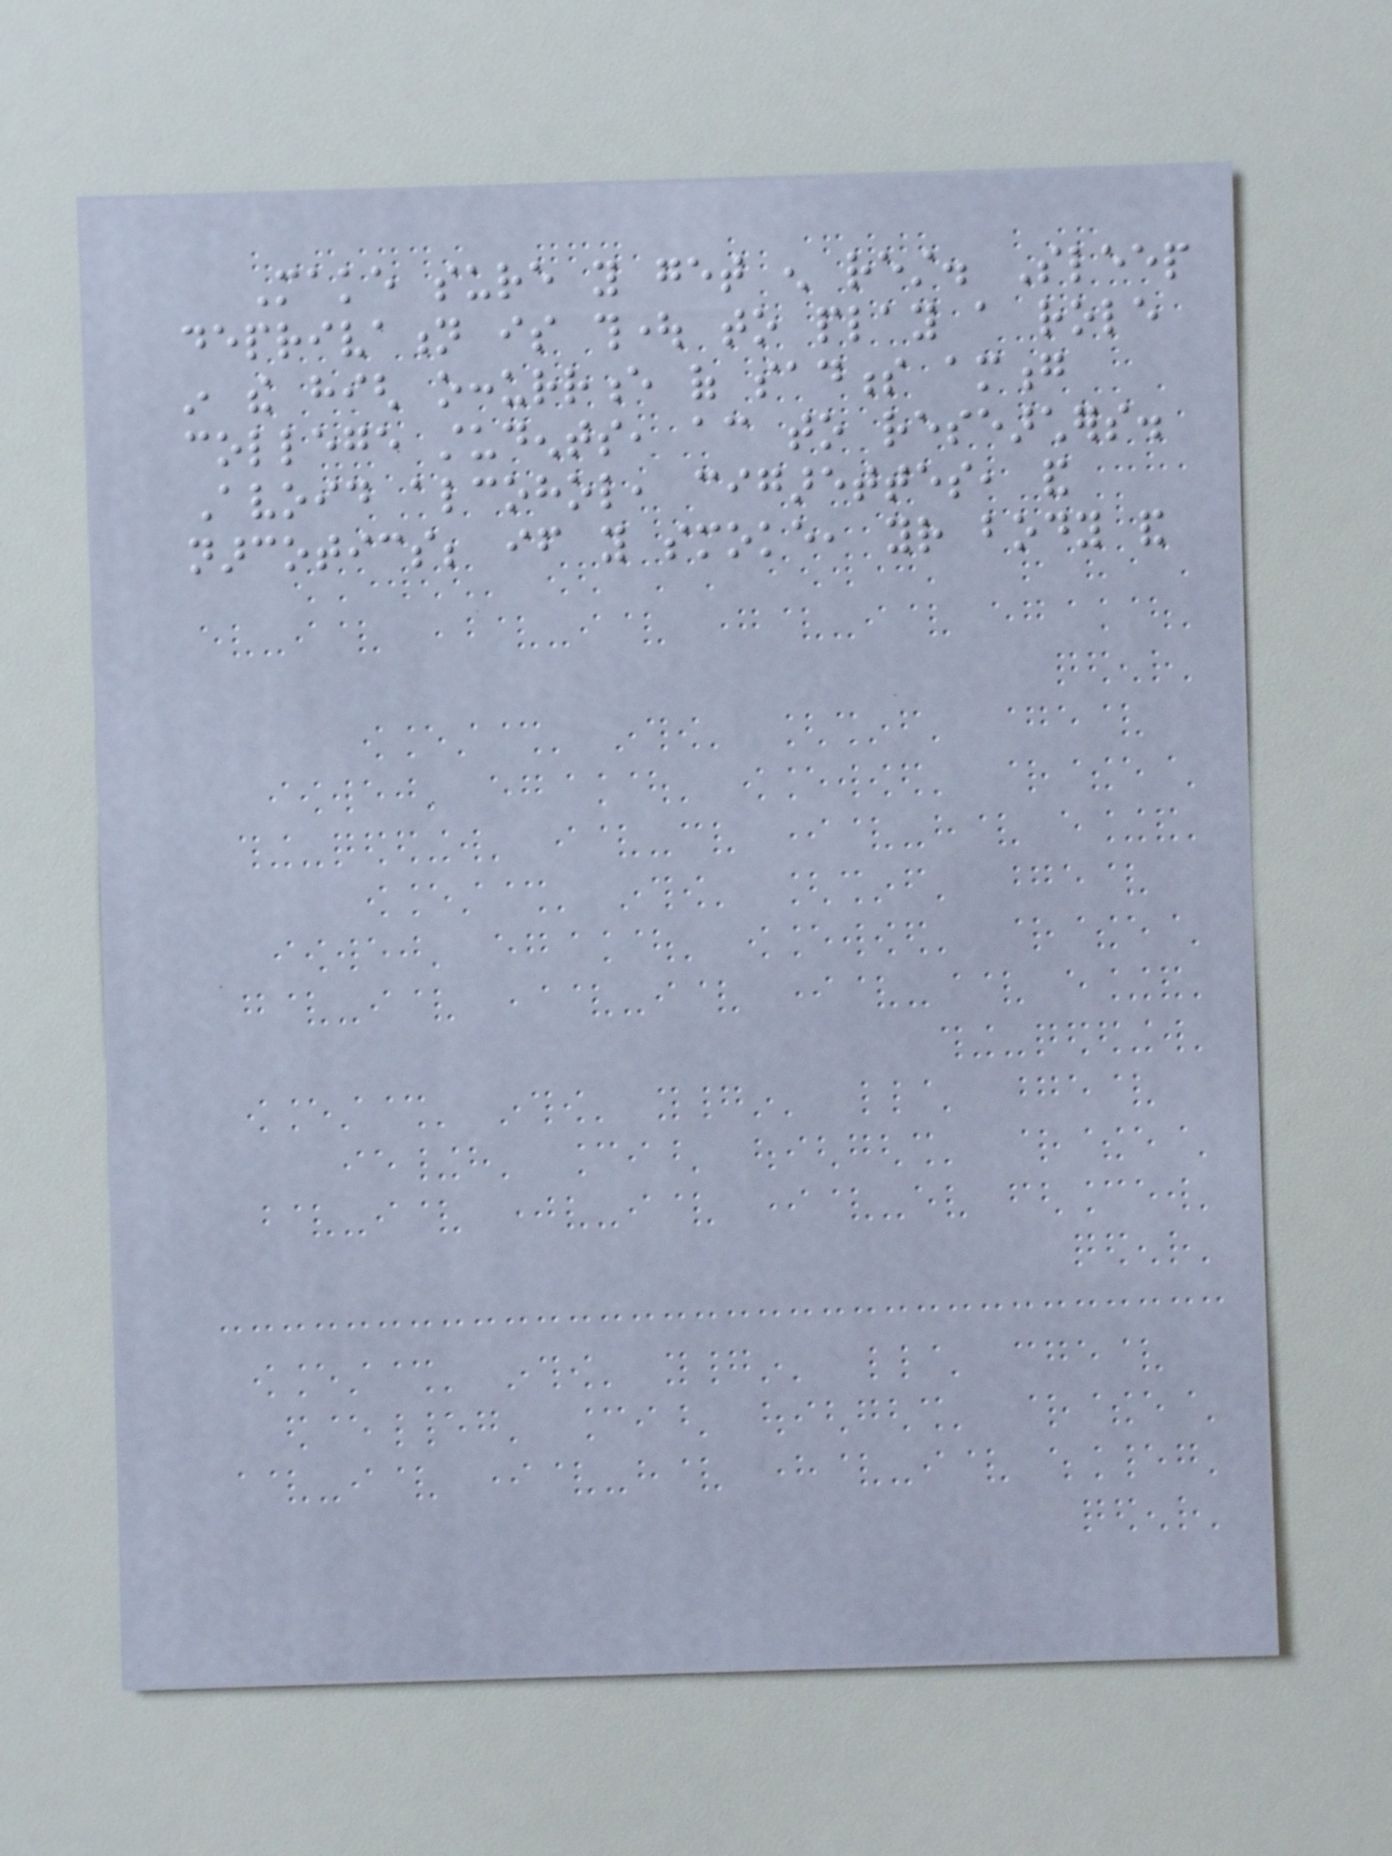Make sure you get enough rest. Sleep
deprivation is thought to play a role
in the high occurrence of sadness among
college students, according to researchers.
Avoid alcohol, cigarettes, and
narcotics; if you smoke, your body and
